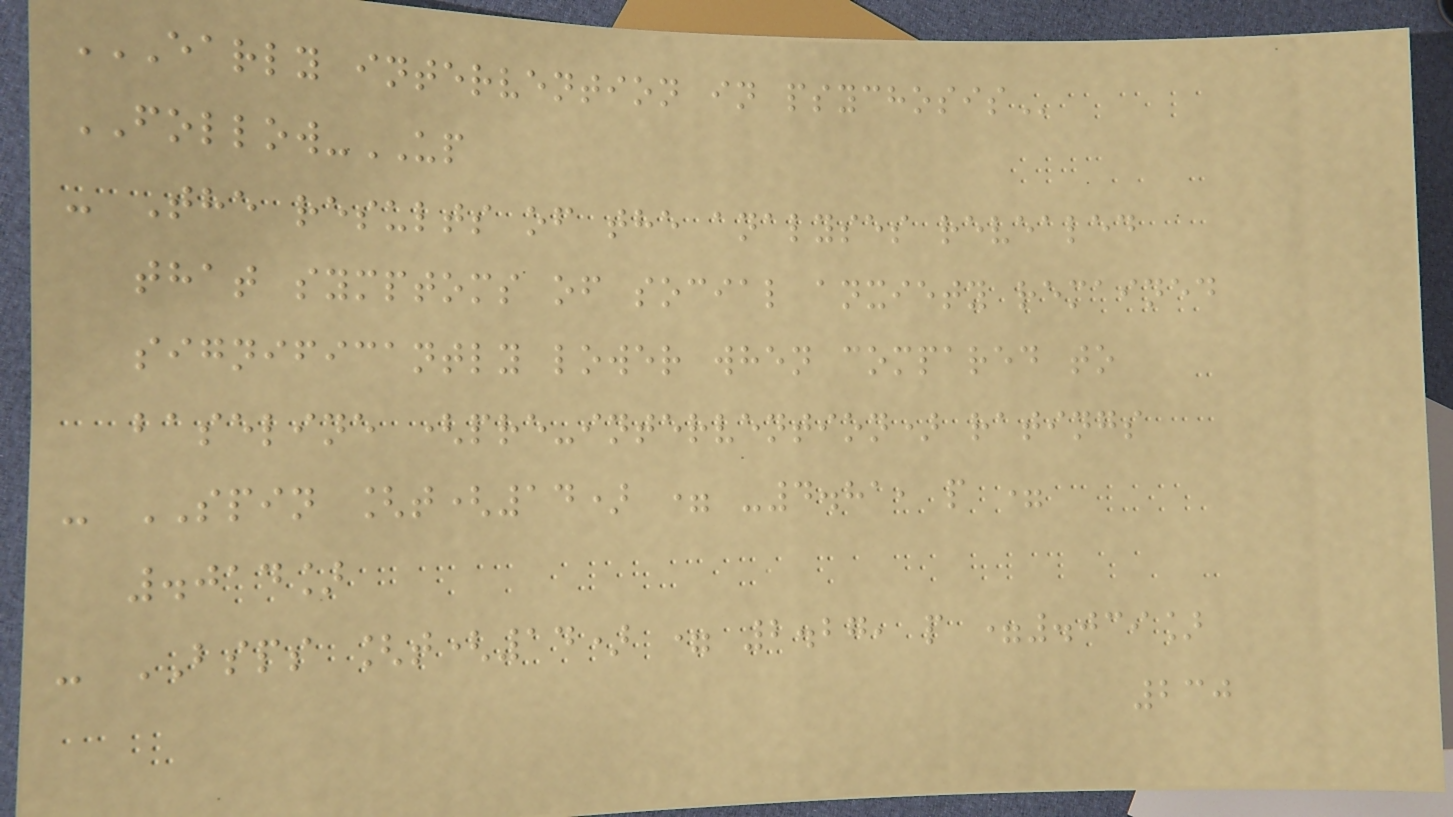EARLY INTERVENTION IN PSYCHOSIS
FOLLOW-UP
- The results of the analyses revealed
that symptoms of social anxiety remained
significantly lower when compared to
baseline (pre-intervention) ratings
- SPIN [t(14) = -4.81, p =
.014]
- BSPS [t(14) = 2.27, p =.039]
230
